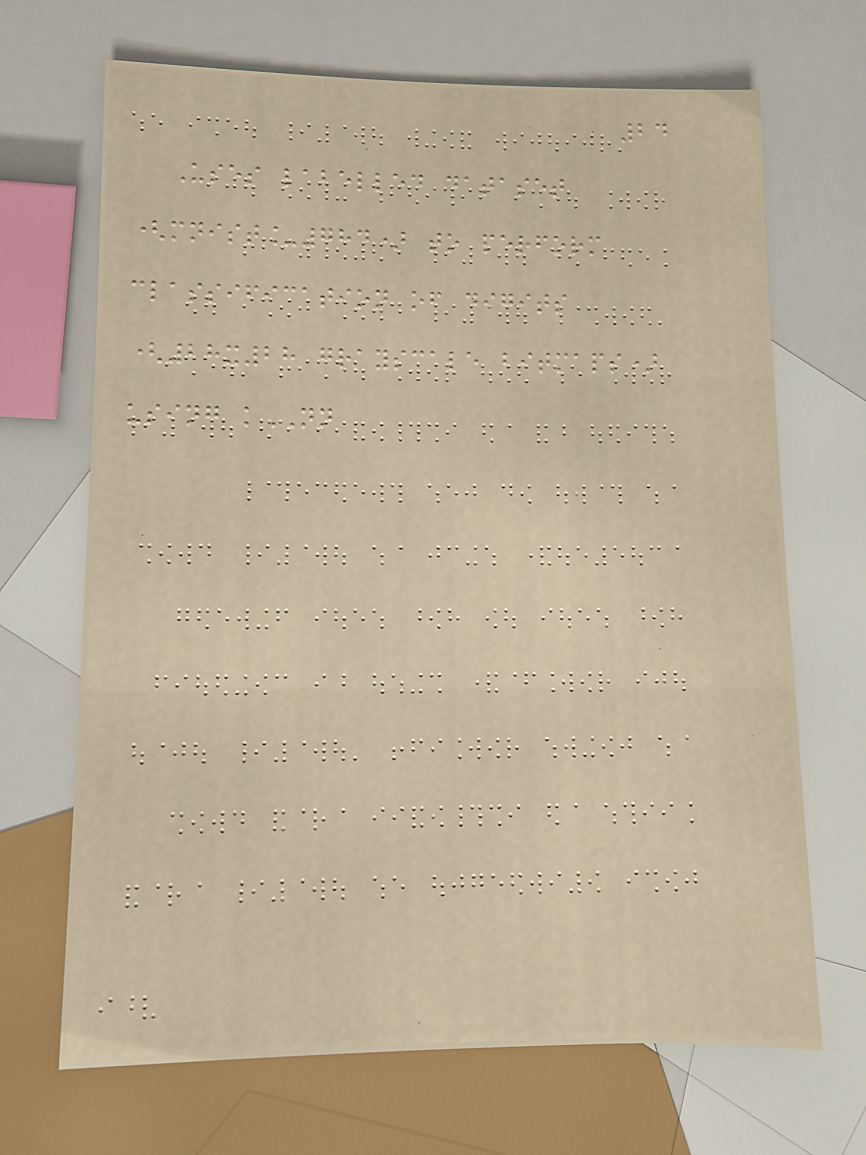24
Uses labelled dataset
(mnist_784) to perform
classification of digits
(28x28 grayscale bitmaps)
using kNN
